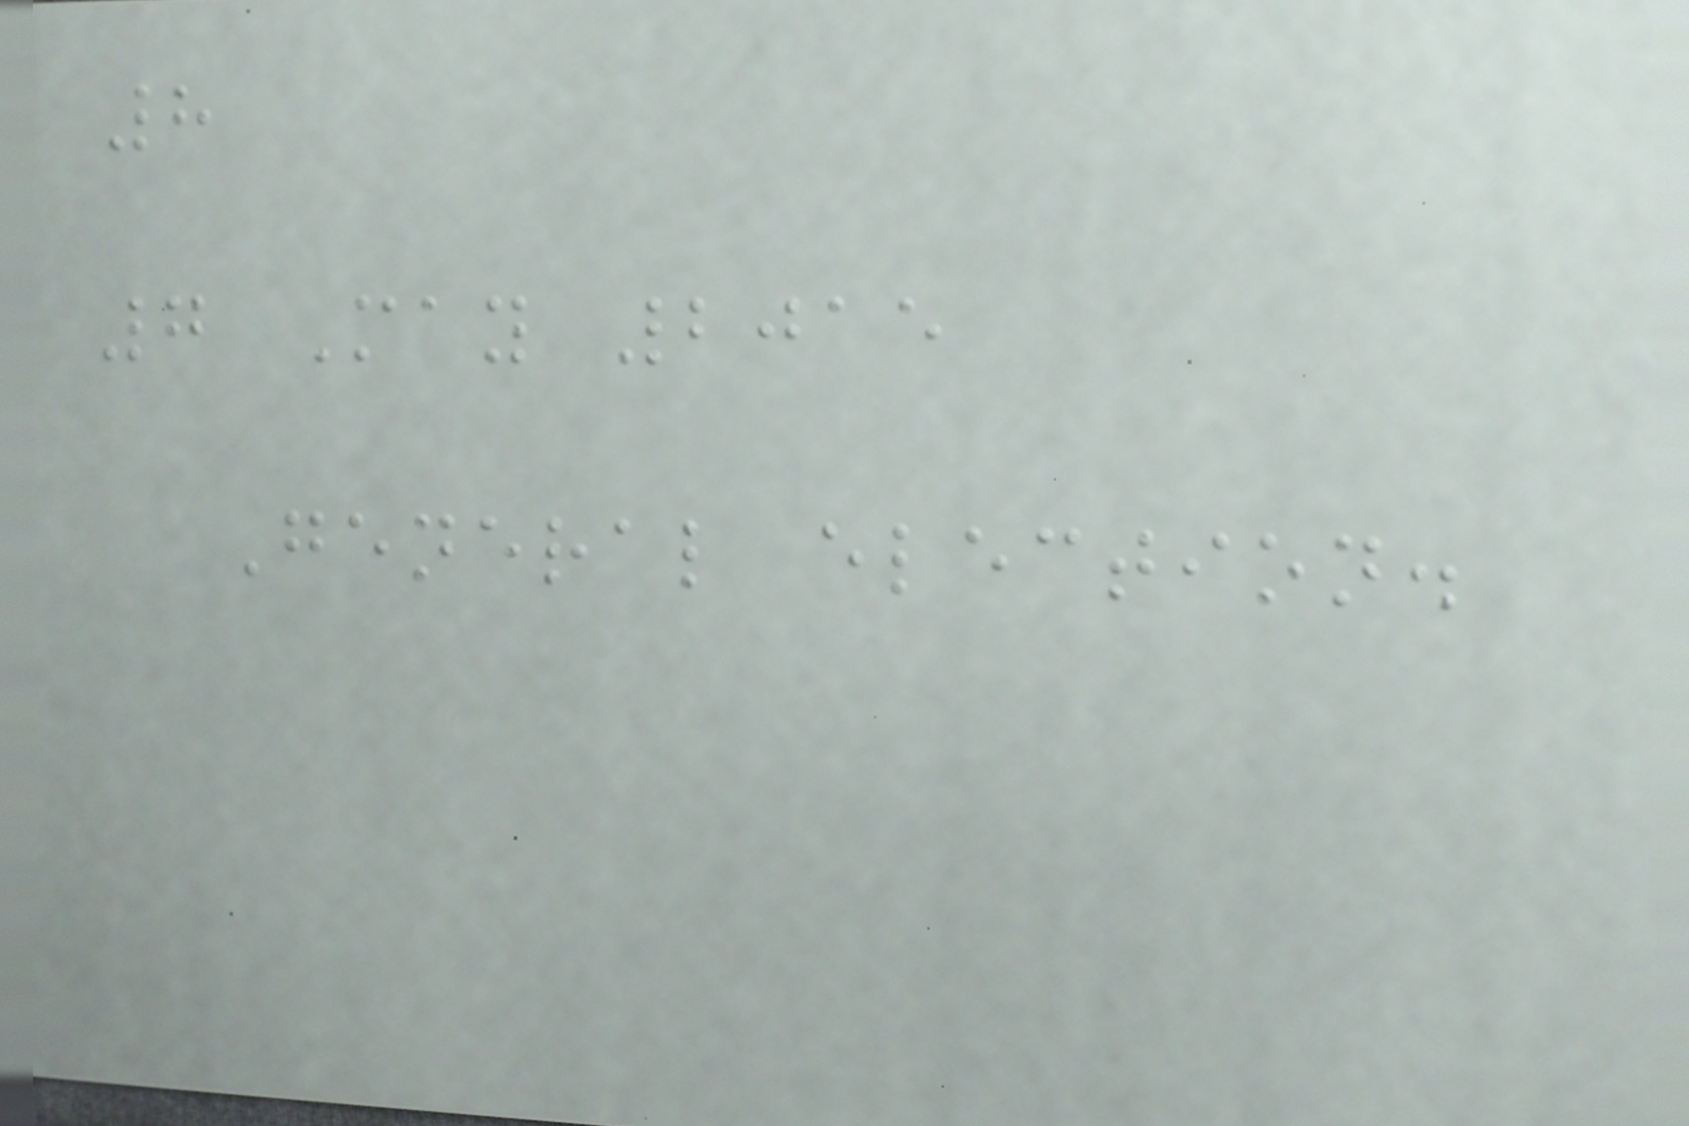8
7 May 2015
General election.
